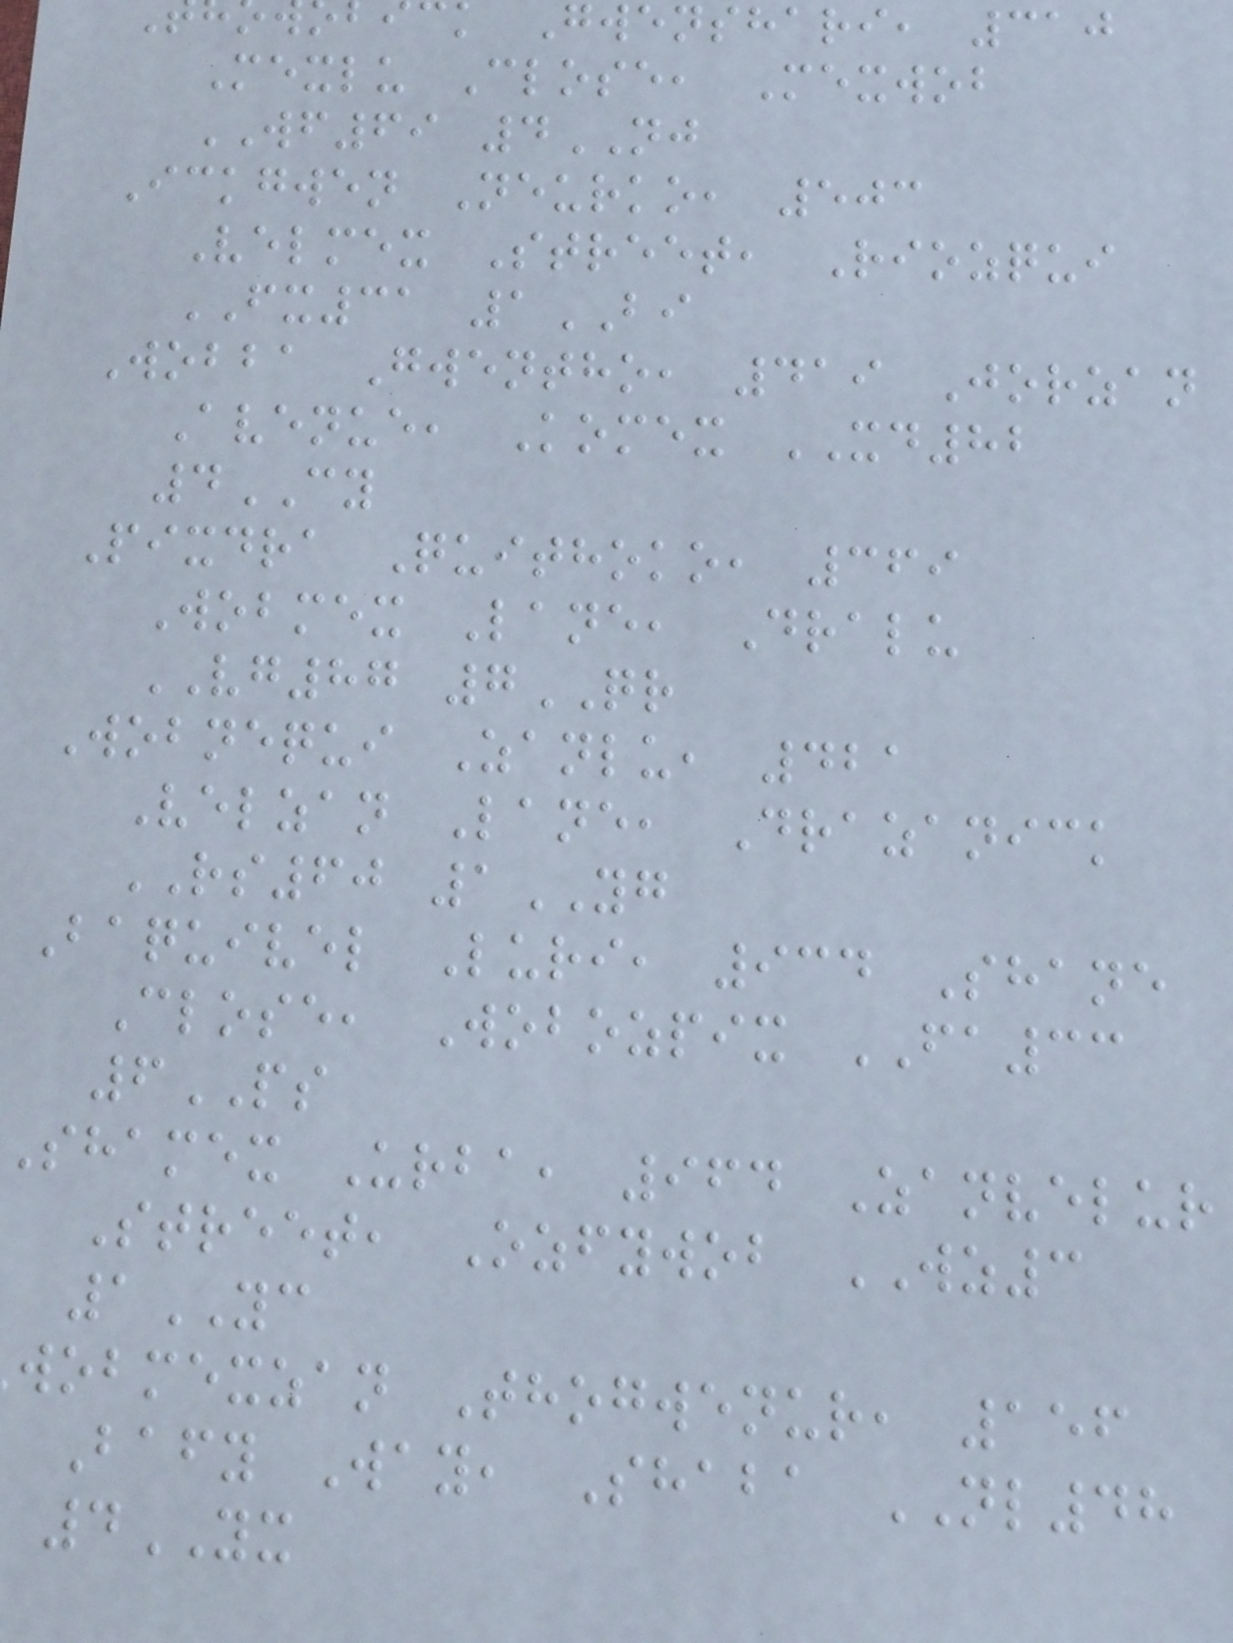Gwenshari, 310
Mexlu Close, Mexwob
WF69 4NJ
Ickgwen Neurko, 503
Velmex Street, Riozqui
FX31 1BI
Wobba Gwentho, 419 Jorzan
Avenue, Komex XD82
4CY
Pixdra Quithoko, 369
Wobmex Lane, Dralu
VG87 7QR
Wobnequi Zanlu, 421
Velzan Lane, Drazanick
RS60 1YG
Baquivel Luri, 934 Shane
Close, Wobozpix FA33
6PS
Shamex Urba, 964 Zanvelur
Street, Ozfywob WZ3
1YC
wobmexzan Thogwenur, 156
Bafy Way, Shaba NL48
4YX
